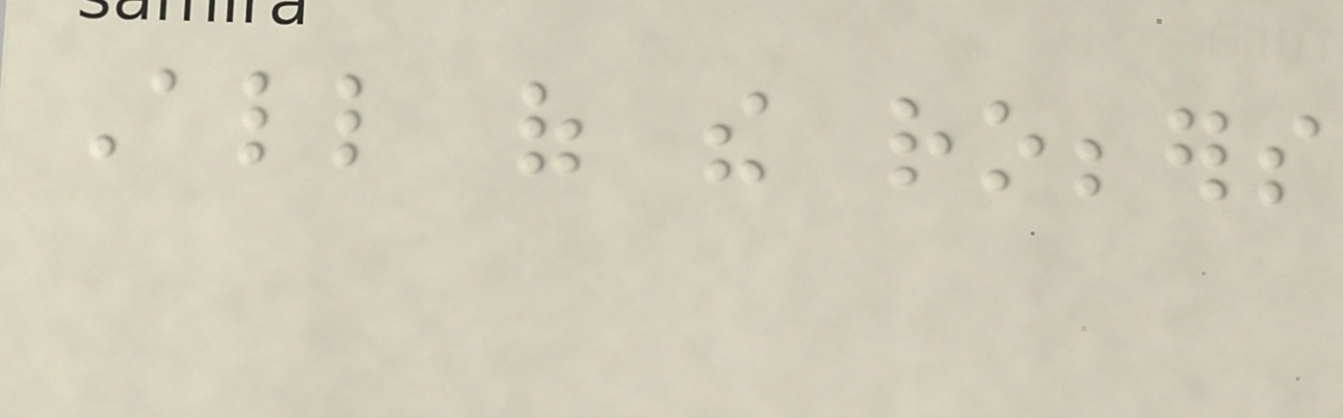All of the robbers
